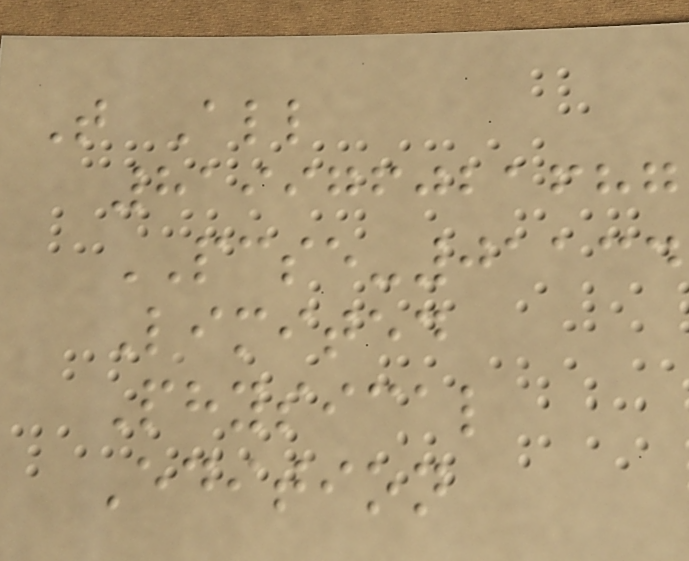T All
819976021687
PCSE-01134
Limited
Physical
Edition
